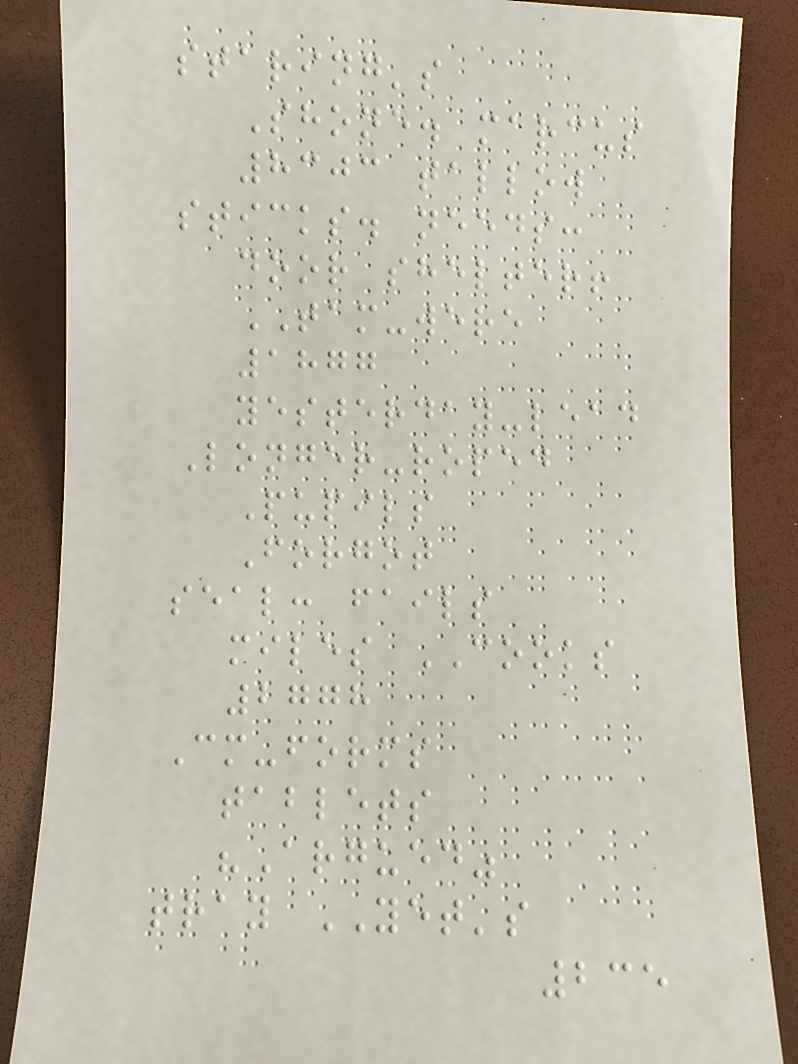staring's
Shone. marcus
8303 tallow
sticks. needs:
door shelter!
TAM-were
1877
yesterday-lead
Longer-roped
Pupils
Forgot
seal: fails
miles COOKS
2778
Cm-forms
tablets
"Argued"
tray YET's
235
